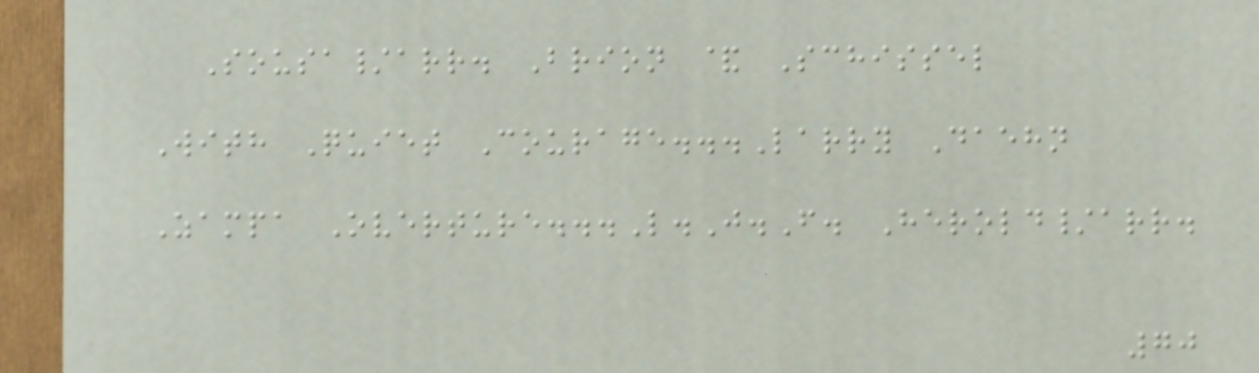Sousa/arr. Brion & Schissel
With Quiet Courage...Larry Daehn
Zampa Overture...L.J.F. Herold/arr.
70
